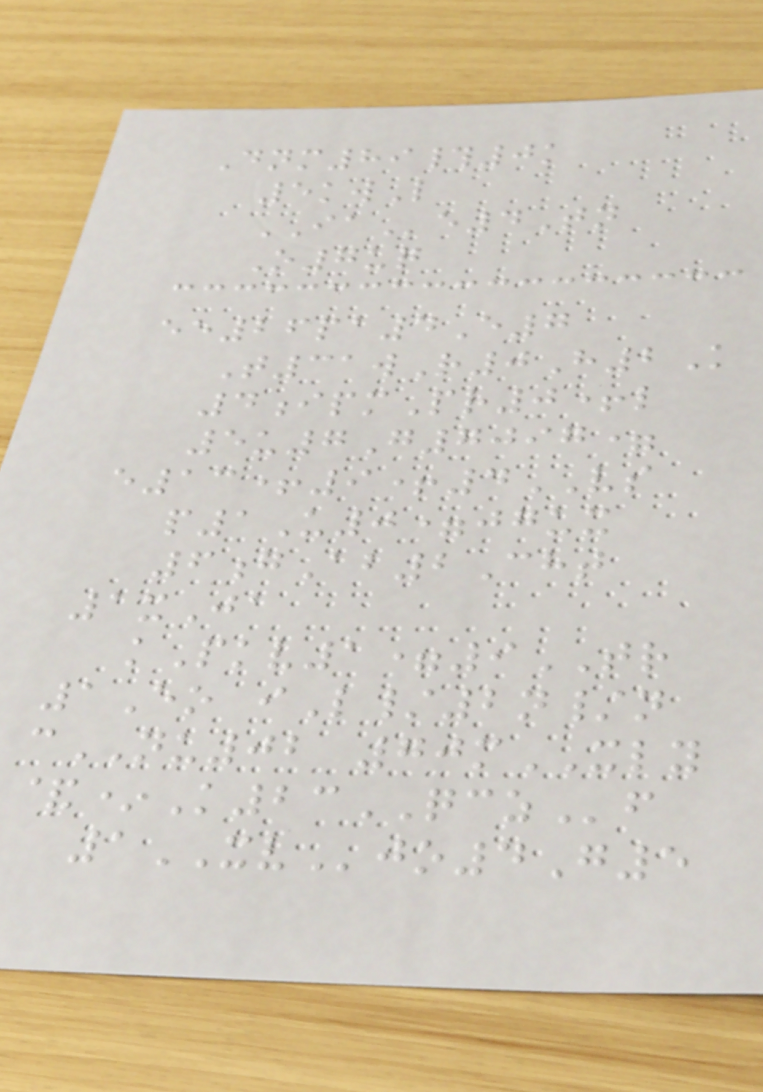Dnm89#0k
5kwL
IAe4Tn
O7uq
ee26pa4E7
T31wR0H2K
4ipmPr0+l
5u7G7097=
e13+9+4VS
p1U0=jgux
6gAb2Cht
1xJa
kPkv1=9TR
1Eo iL/2n/n
cNU02 70mXLY
&*K23QCZf
1XVjo4G5
